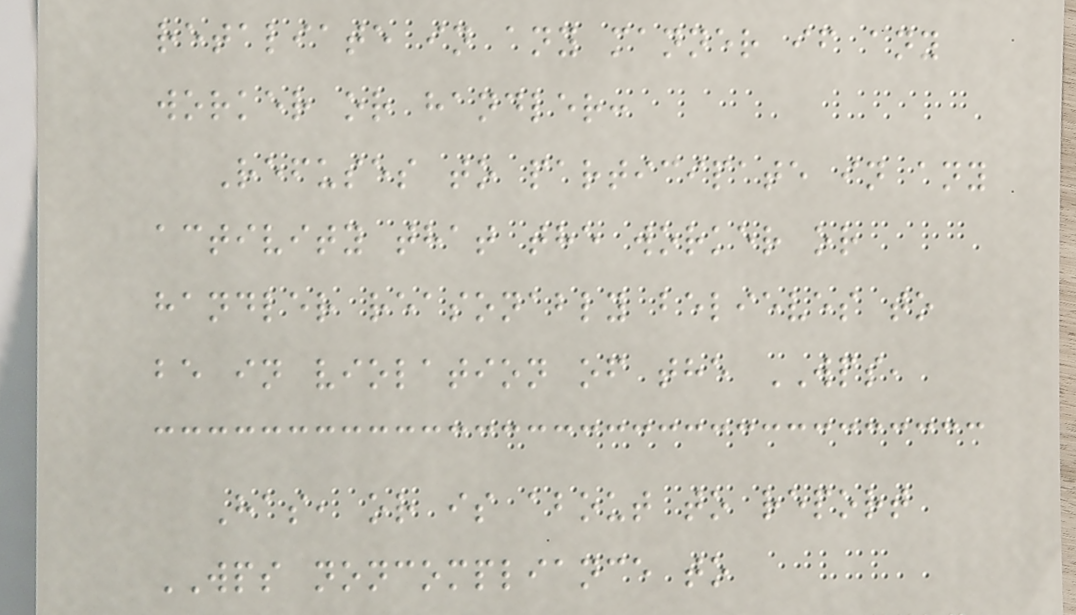retaliate in any manner if any
worker or handler:
Refuses to participate in any
activity that the worker or
handler reasonably believes to
be in violation of the WPS,
Has, or is about to report
WPS noncompliance to
